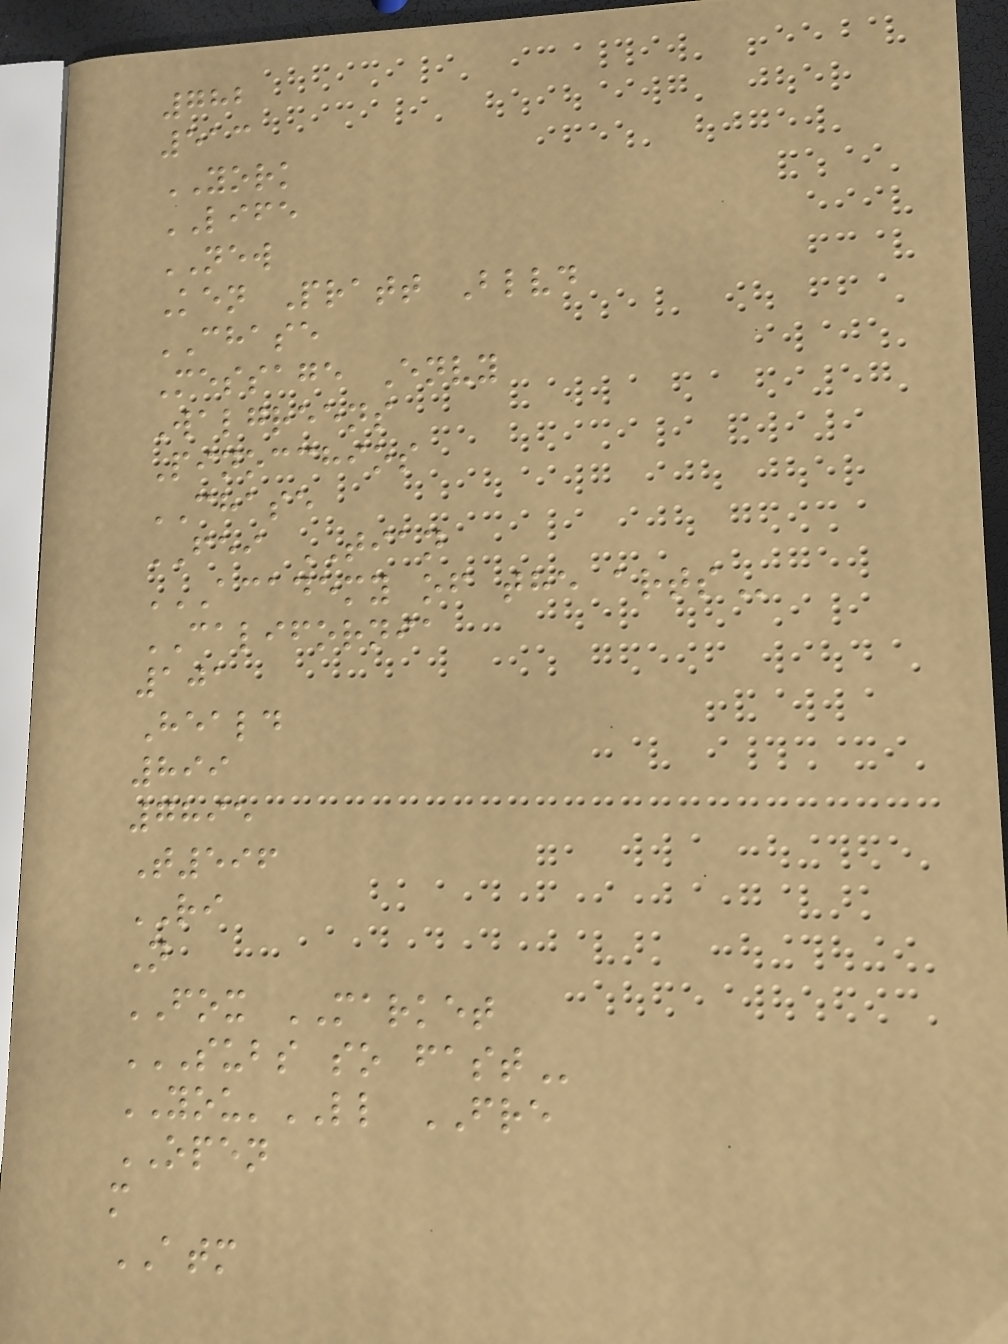782
513
YORK
LIFE
NEW
Ken Pratt Blvd
CHASE
Message Envy
Walgreens
Pinocchios
CHASE
FEI TIAN
ACADEMY OF THE ARTS
CALIFORNIA
101
Heald
899
7895
T596
RI
N
FOX MARKET
SUBS SO FAST
YOU'LL FRE
OPEN
m
ATM
